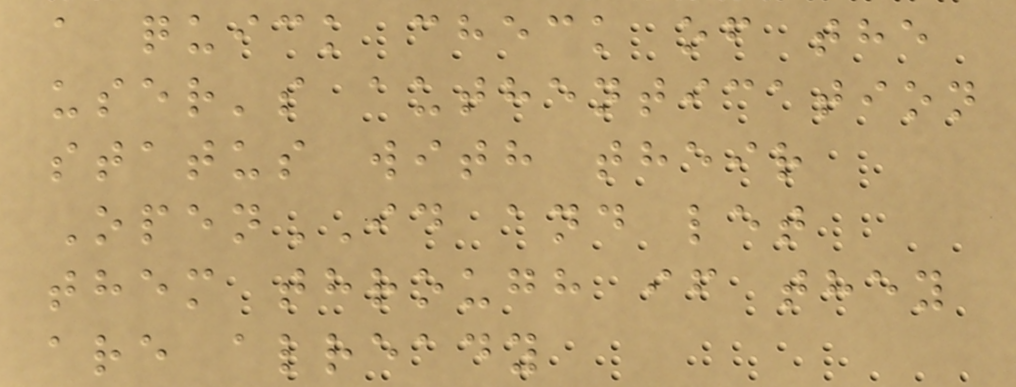a quick check of the
user's authentication
status with their
OpenID and let
them through if they
are already
